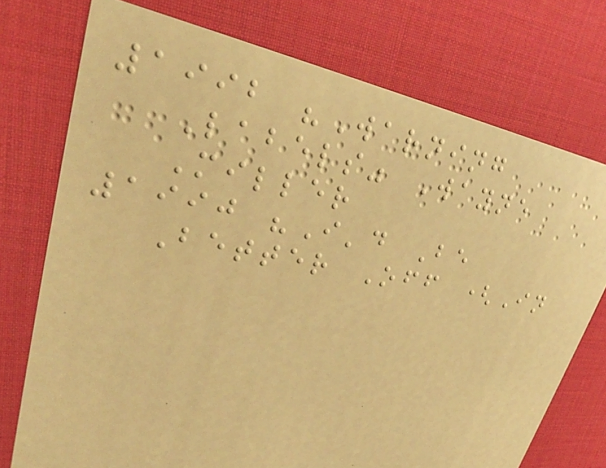1992 "Warning
Labels" Wayne
Miller
1990 "I'd Be
Better Off (In
